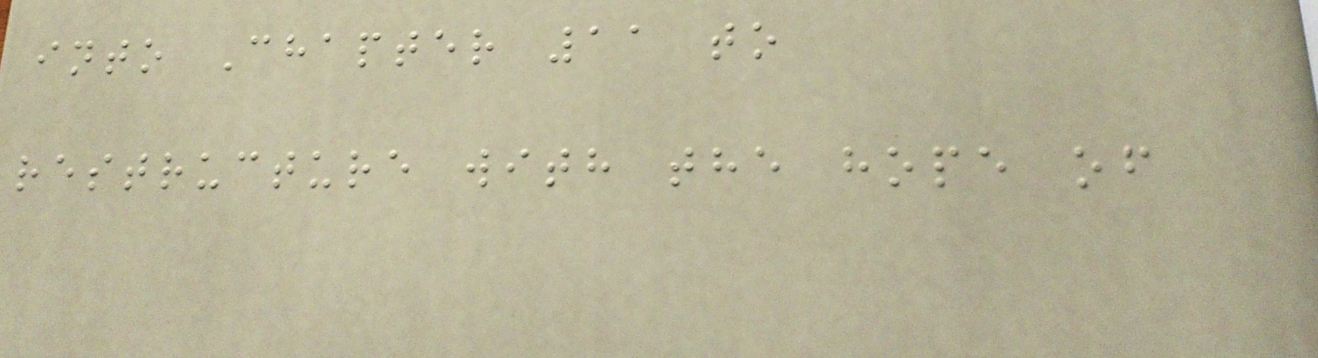into Chapter 11 to
restructure with the hope of
